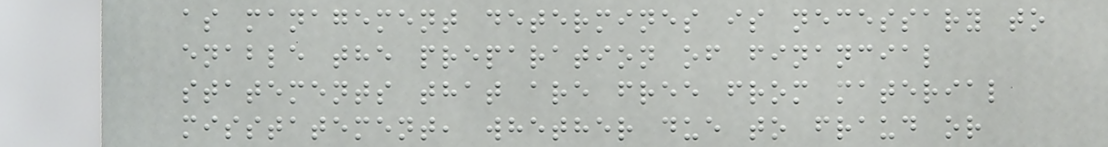as management determines is necessary to
enable the preparation of financial
statements that are free from material
misstatement, whether due to fraud or
